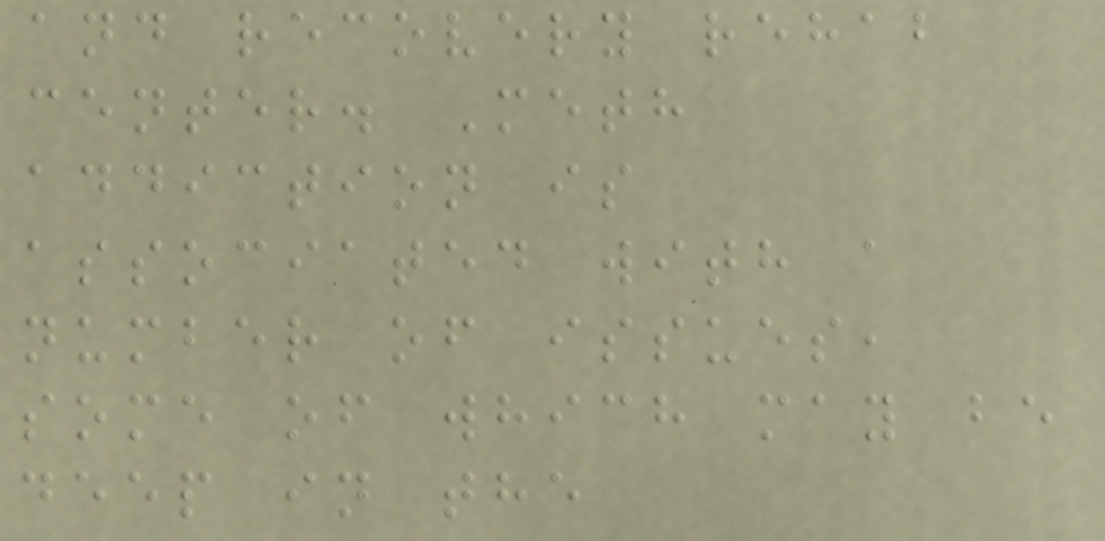and recovery rehab
center. Meth
addiction is
associated with a
number of issues,
some of which may be
deep in the
